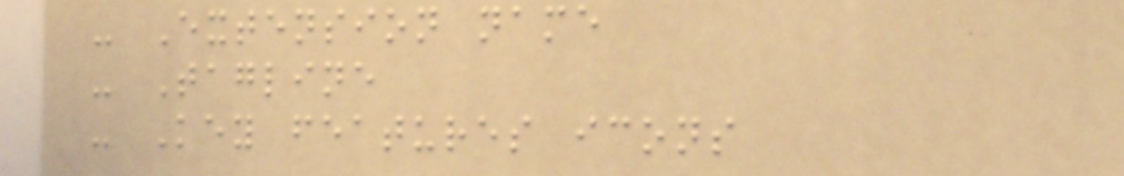- Extension name
- Tagline
- Key features icons
